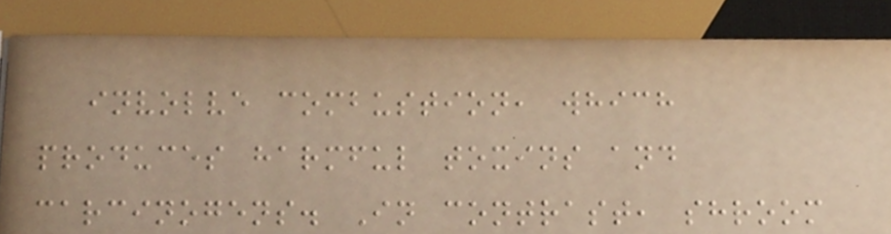involve combustion, which
produces harmful toxins and
carcinogens. In contrast, shroom
